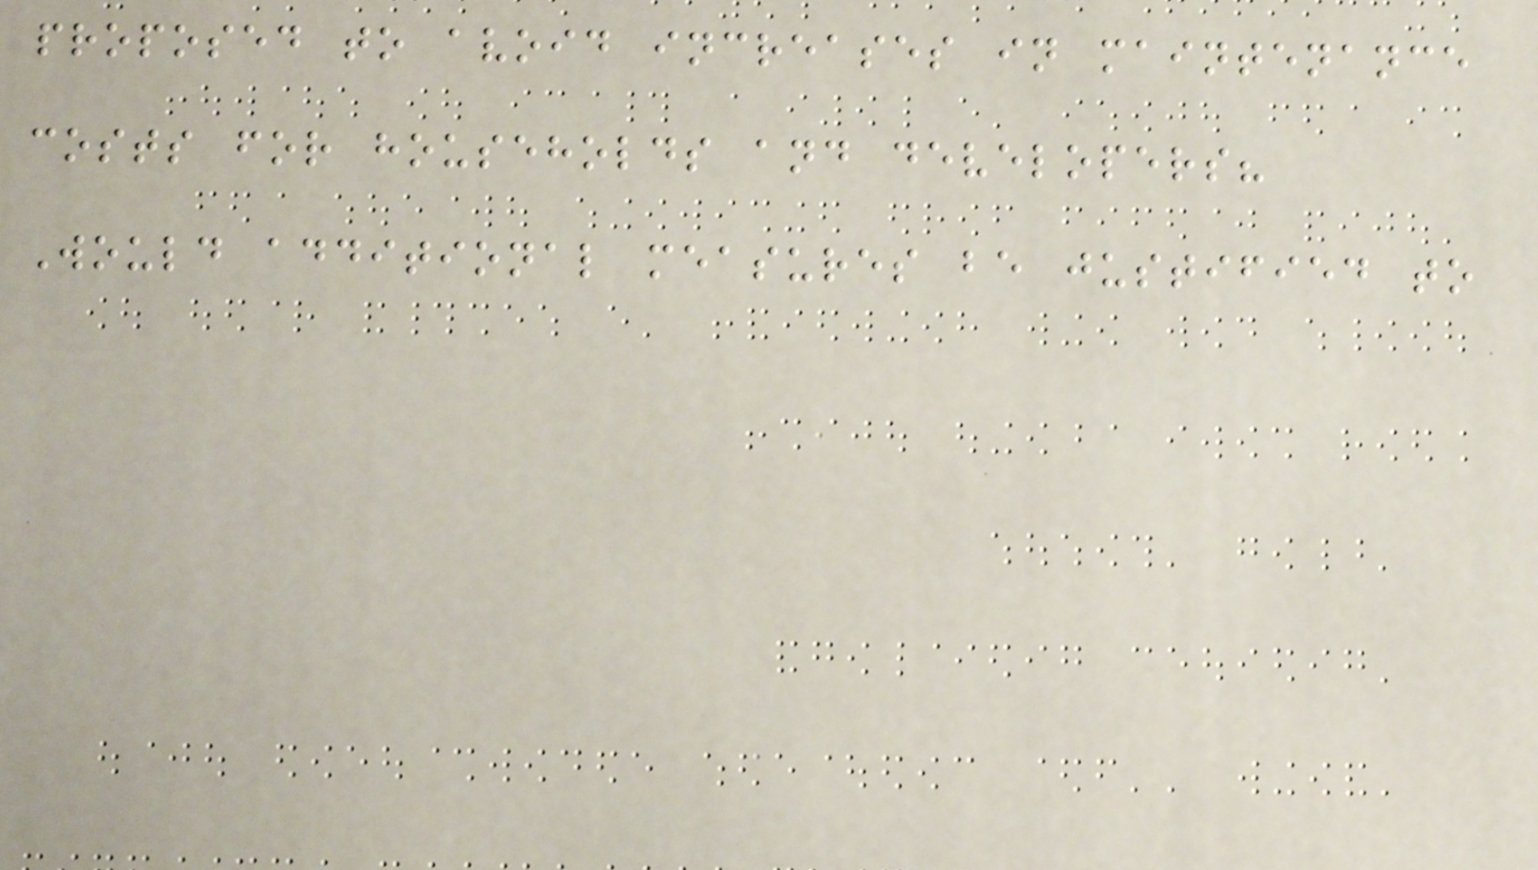proposed to avoid increases in maintenance
costs for households and developers?
Would additional measures be justified to
